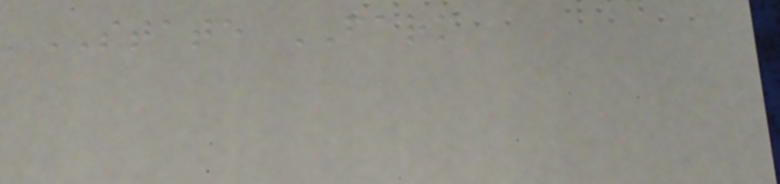STATE FARM
